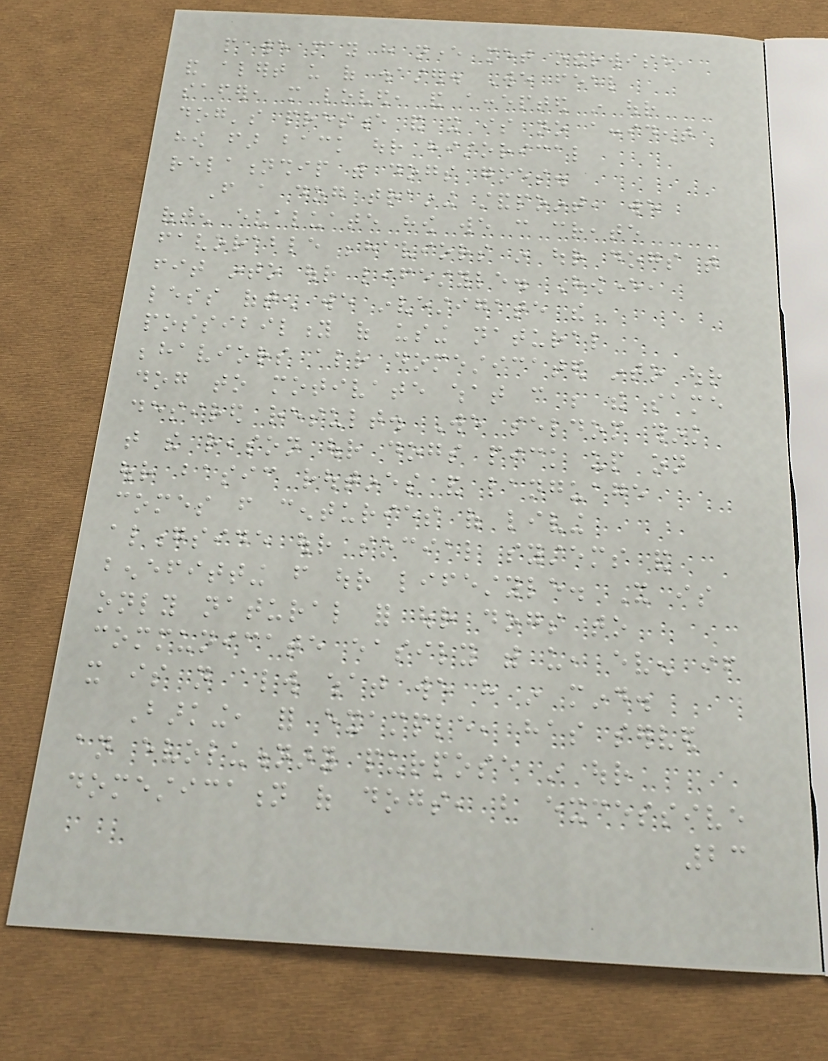people we may have never met otherwise,
and alert us of disaster. We feel
safer, more loved, and accepted in our
dog's presence and it is no accident
how far back our historical
relationship with dogs goes.
From a dog training standpoint, we
often evaluate how we can create
favorable behaviors in our dogs that
fit into our lifestyle. However,
less often we investigate the
possibility of using natural
behaviors already domesticated into our
dog to motivate what can be the same
desired result. We seldom think
that the reason our dogs pick up on
our basic routines and language
comes from centuries of living
alongside our social systems and
benefitting from our lifestyle. It is
only natural for our dogs to
communicate easily with us, even if
it is not always what we have in mind.
Barking, for example, has served
an evolutionary purpose in our
domestication of dogs, but excessive
23
